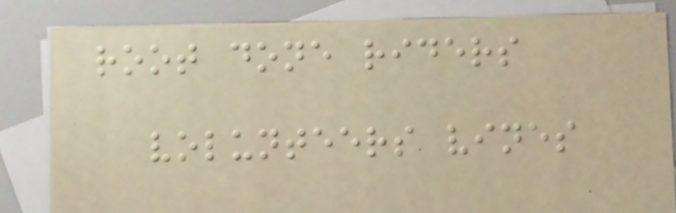root done riders
volunteers vines
